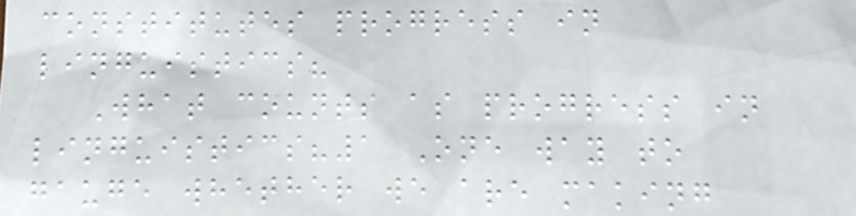constitutes progress in
linguistics?
What counts as progress in
linguistics?1 One way to
gauge whether we are making
